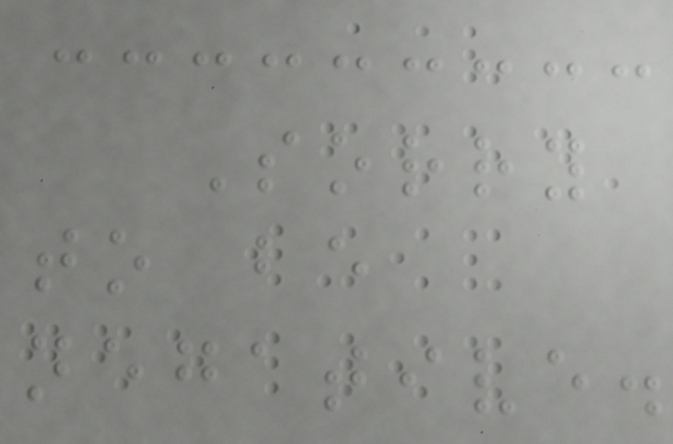Sorry
to be
negative.
